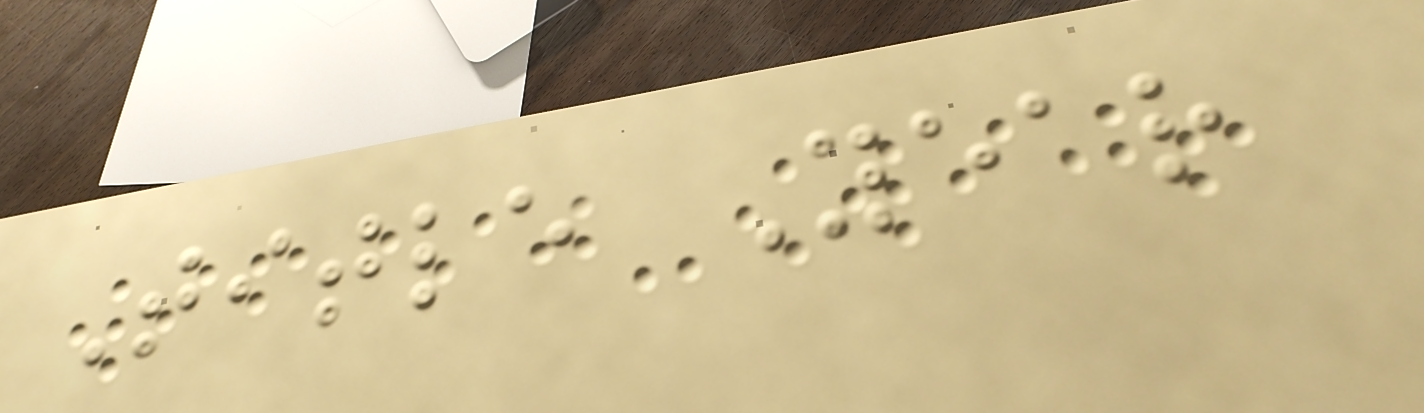Title Year
